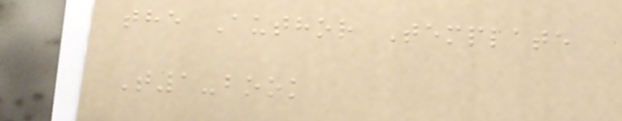the Author Template
T1-book
